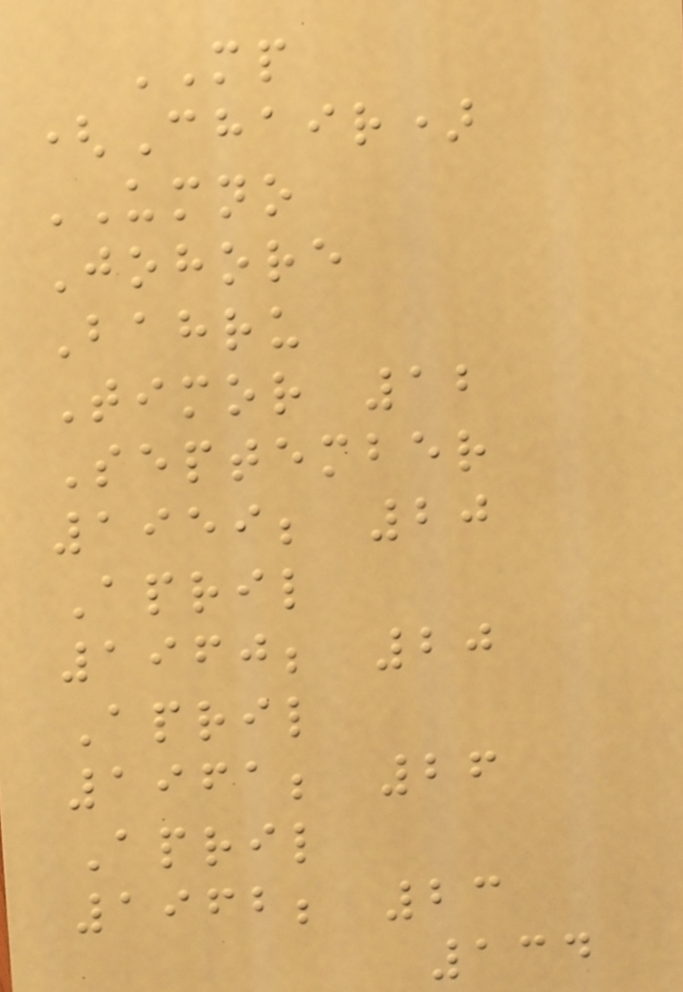MP
(Chair)
UMNO
Johore
Bahru
Timor 12
September
1959; 20
April
1960; 20
April
1961; 26
April
1962; 23
134
